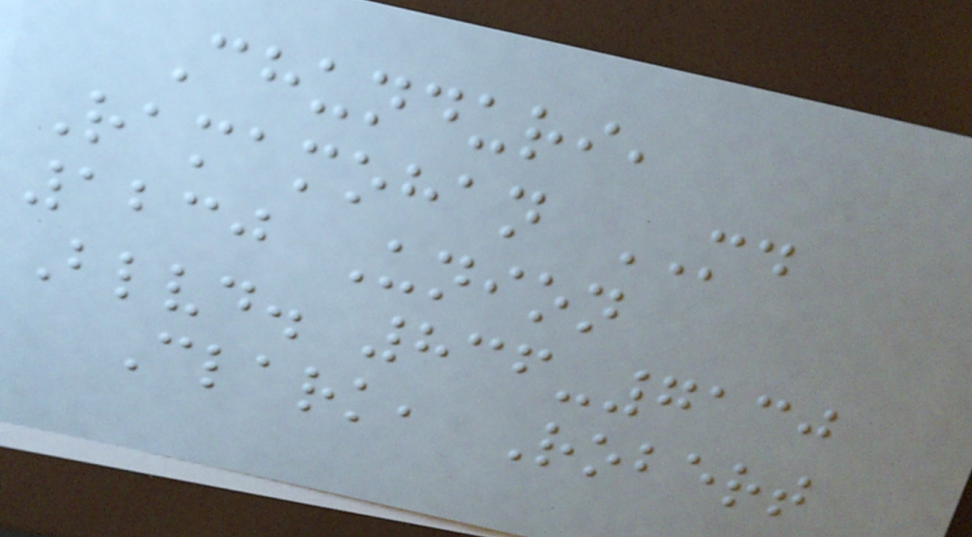Chunduri,
Ramamohan MD
1230 Union
Blvd. 836-7130
Clark, Robert
